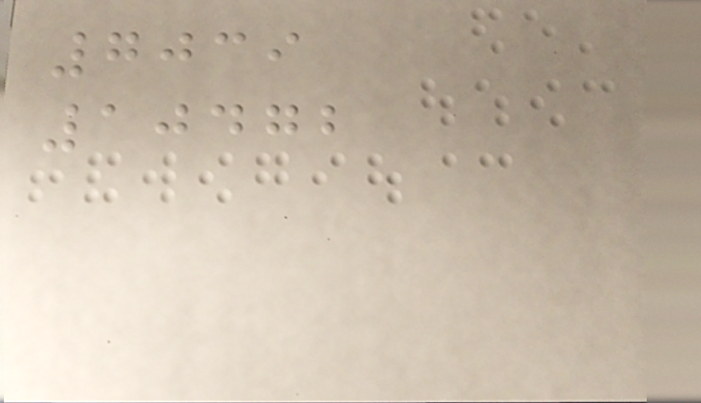7039
10472
